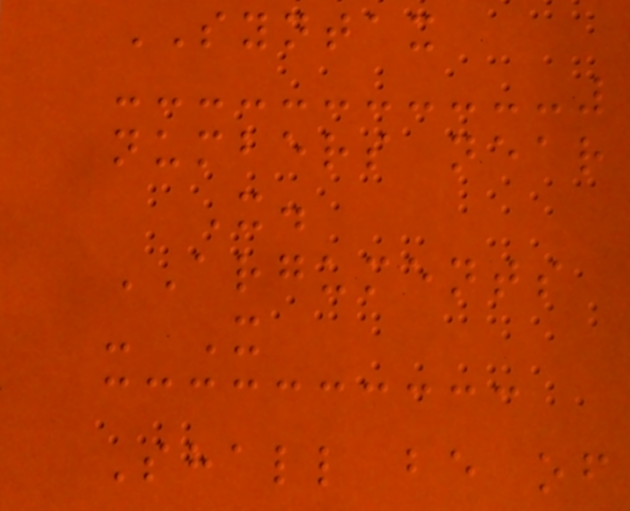SYNTAX
numbers near
X.
ARGUMENTS
- X
Shall be of
